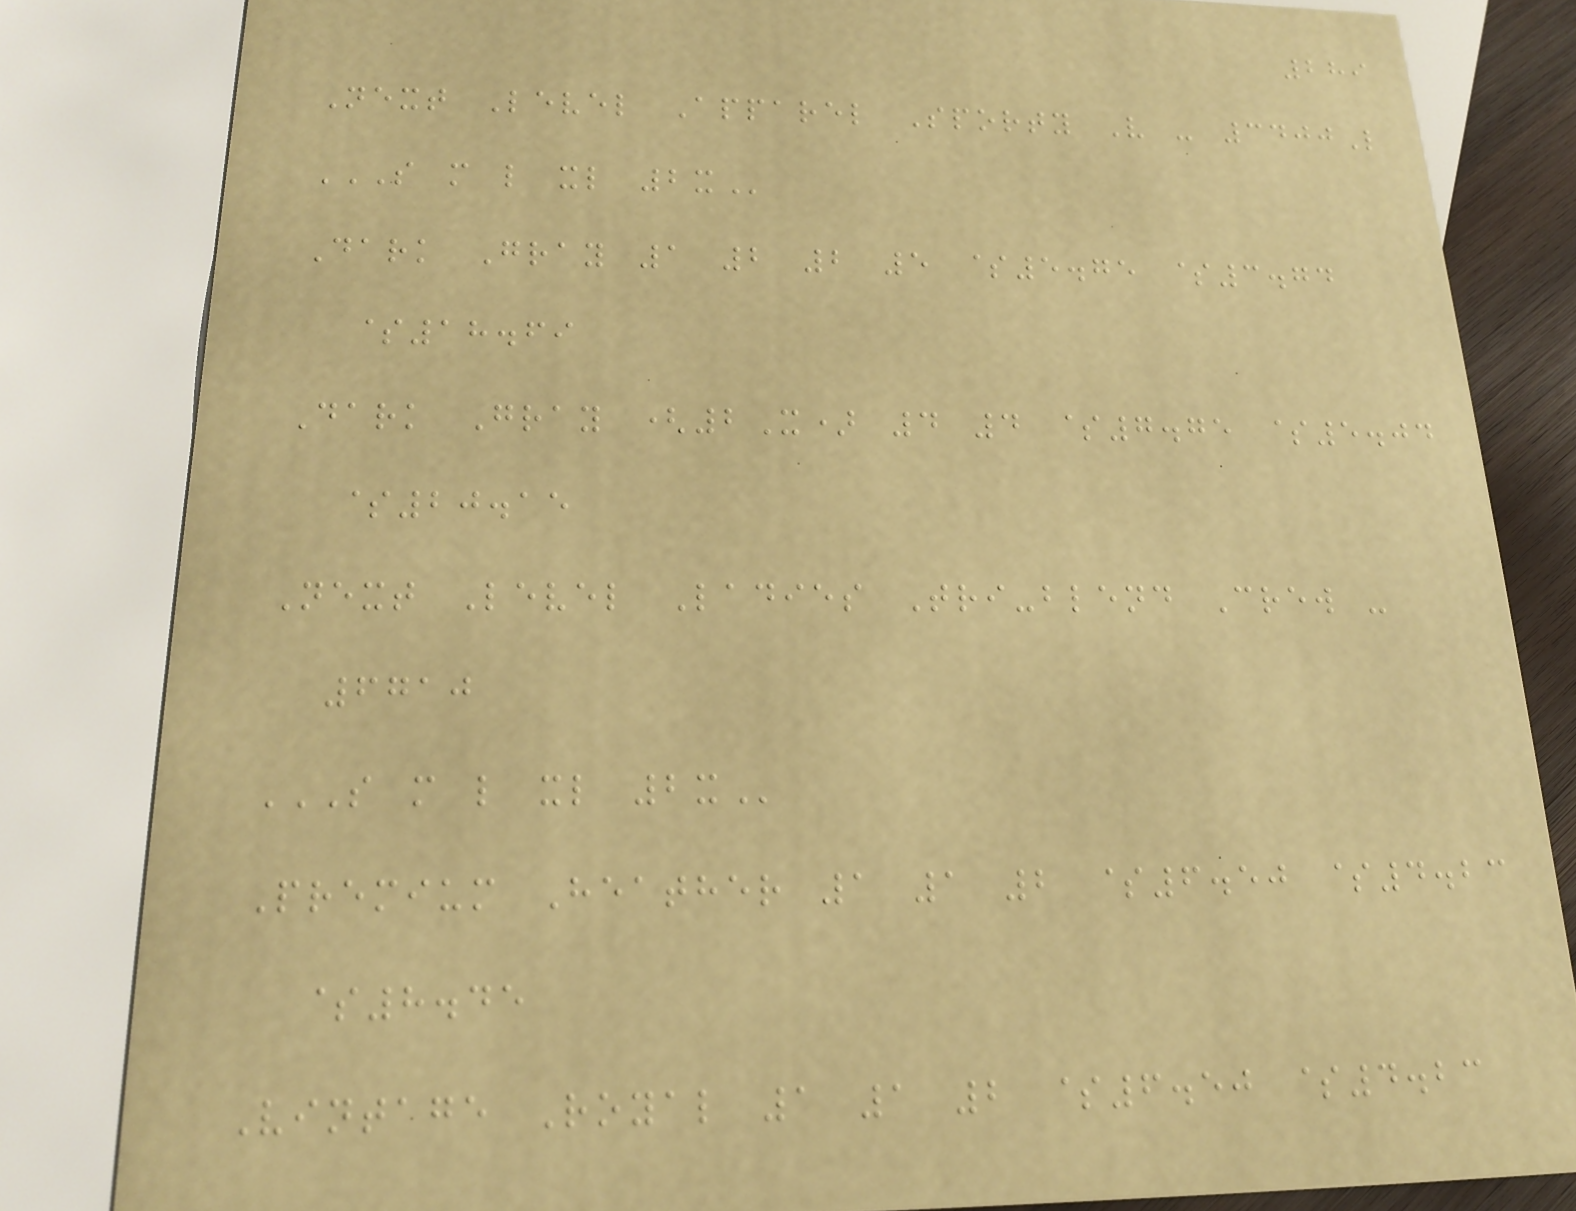289
Next Level Apparel Sporty V - 3400L
S M L XL 2X
Dark Gray 1 2 2 5 $5.75 $3.74
$18.69
Dark Gray (2X) 4 4 $7.75 $5.04
$20.15
Next Level Ladies Tri-blend Crew -
6710
S M L XL 2X
Premium Heather 1 1 2 $6.50 $4.23
$8.45
Vintage Royal 1 1 2 $6.50 $4.23
